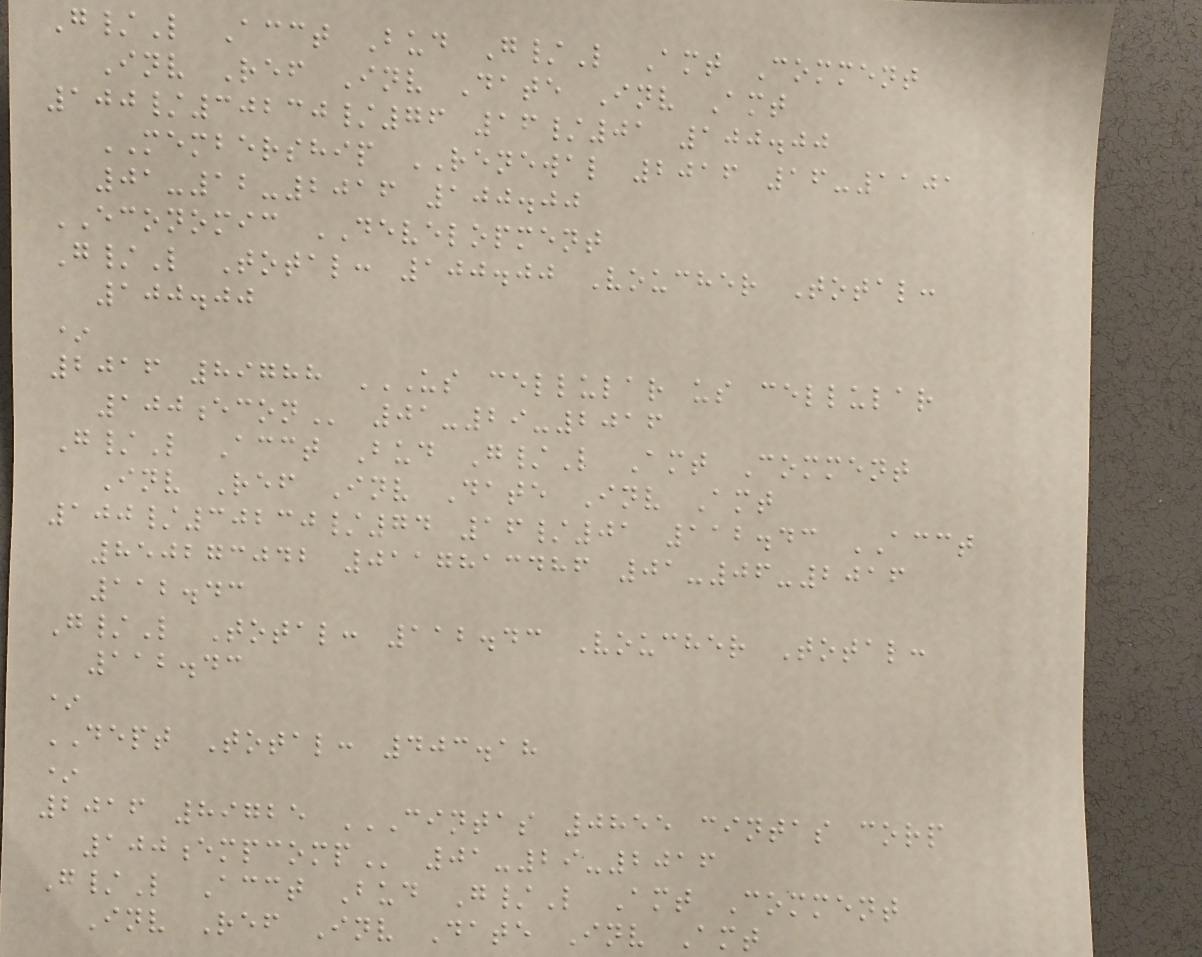G/L Acct Bud G/L Amt Comment
Inv Ref Inv Date Inv Amt
100/30230/76 16/01 100.00
MEMBERSHIP RENEWAL 2016 16-1101
01-12-2016 100.00
ECONOMIC DEVELOPMENT
G/L Total: 100.00 Voucher Total:
100.00
*
2016 89788 US CELLULAR US CELLULAR
100ECON 01-29-2016
G/L Acct Bud G/L Amt Comment
Inv Ref Inv Date Inv Amt
100/30230/74 16/01 112.43 ACCT
850273042 0117813486 01-06-2016
112.43
G/L Total: 112.43 Voucher Total:
112.43
*
DEPT Total: 403.18
*
2016 89725 CINTAS 0855 CINTAS CORP
100EMPCOMP 01-29-2016
G/L Acct Bud G/L Amt Comment
Inv Ref Inv Date Inv Amt
